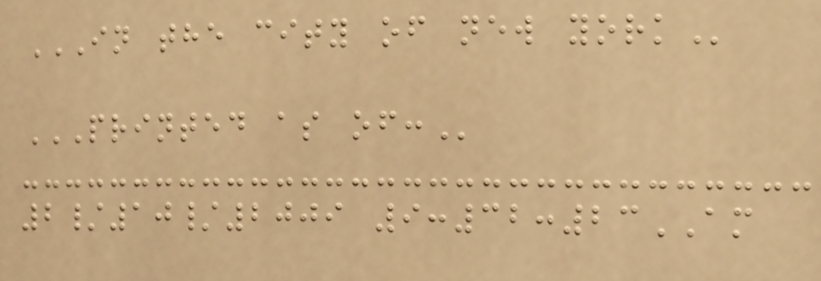IN THE CITY OF NEW YORK
PRINTED AS OF:
2/10/2009 9:32:23AM
